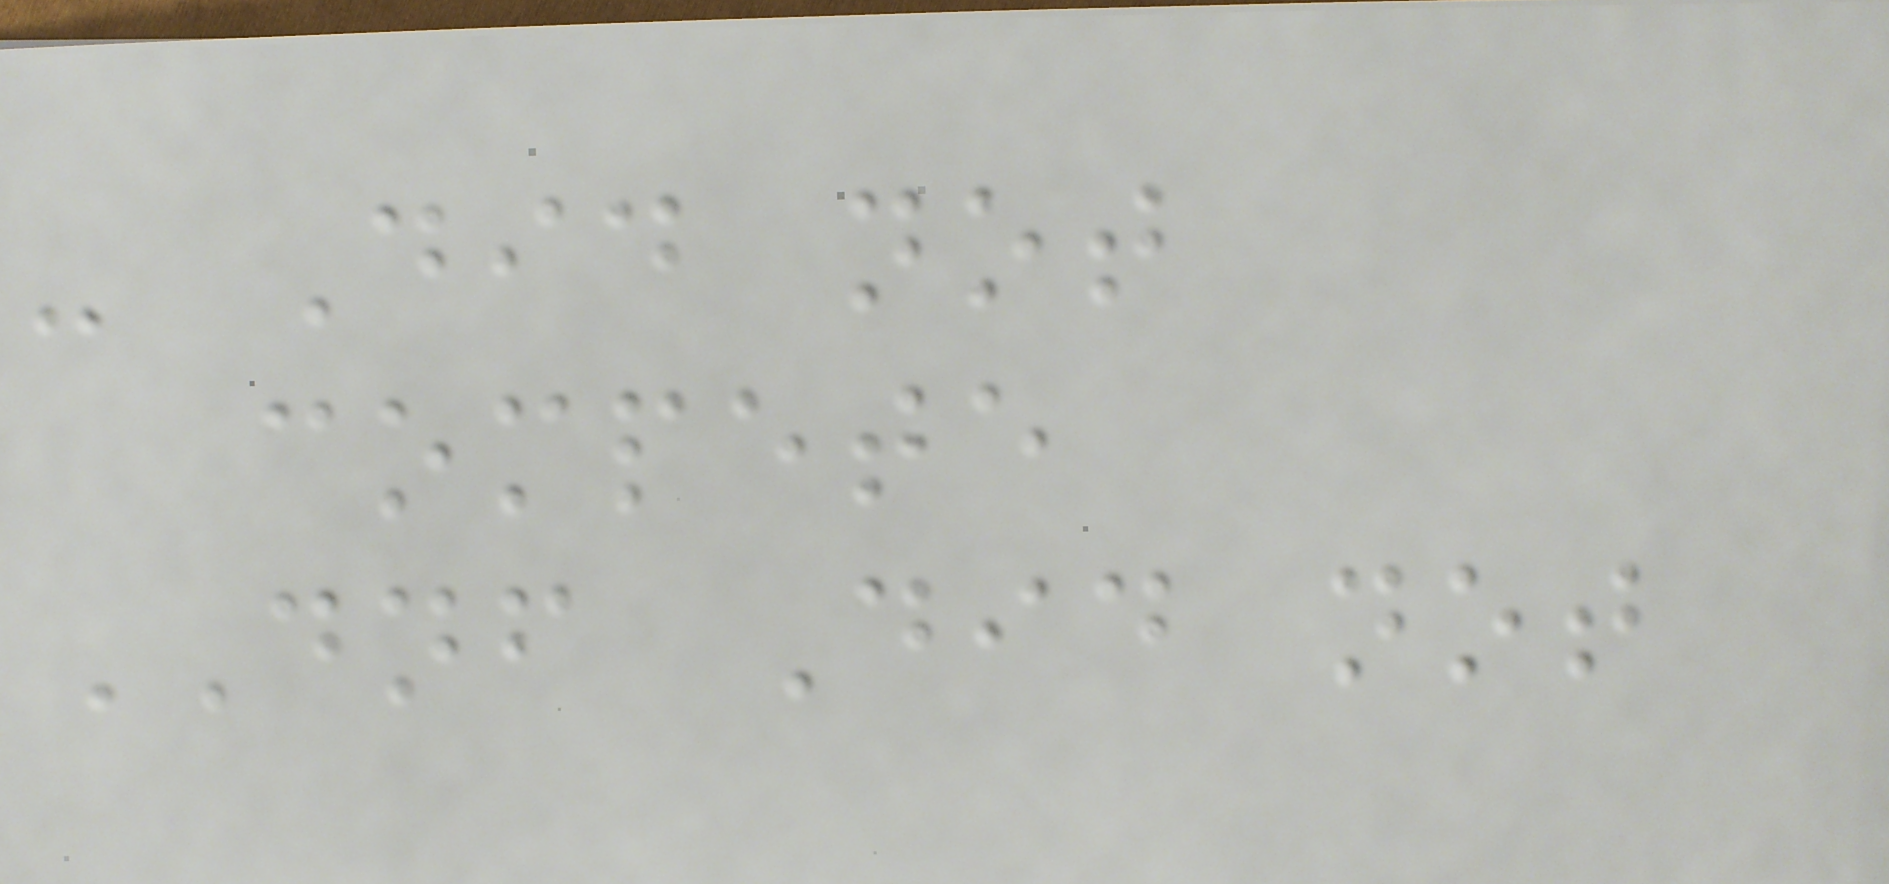- Did not
compete
DNF Did not
